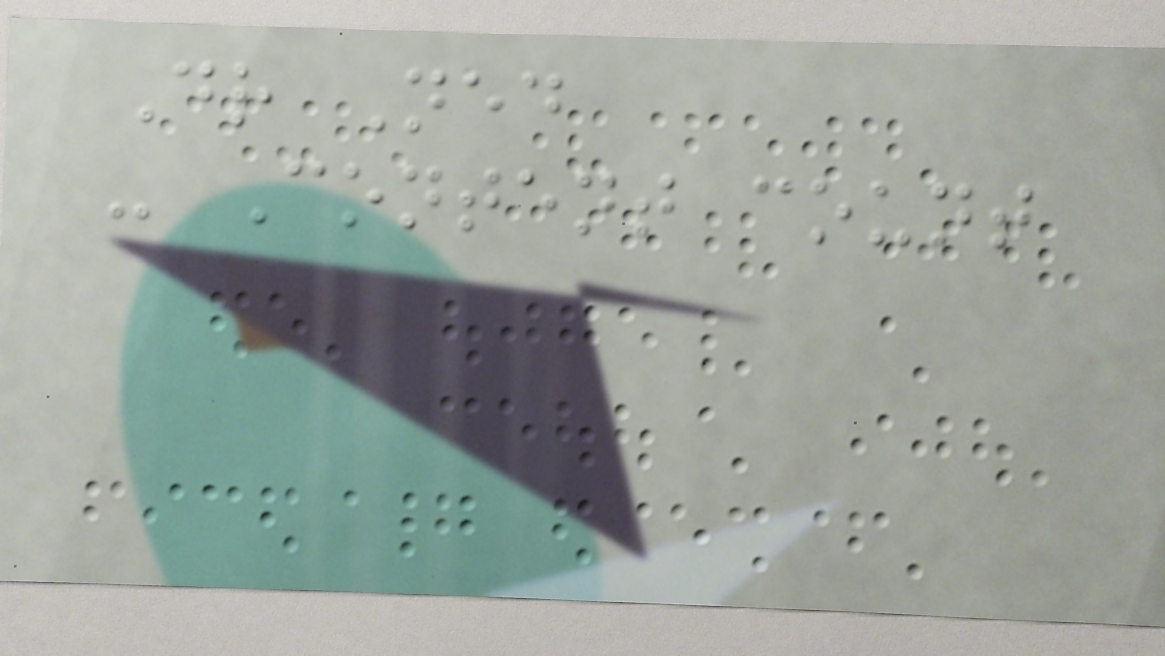Dr Ned
- Content count
